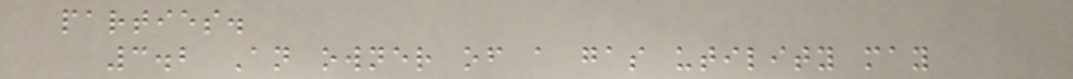parties.
3.2 An owner of a gas utility may
